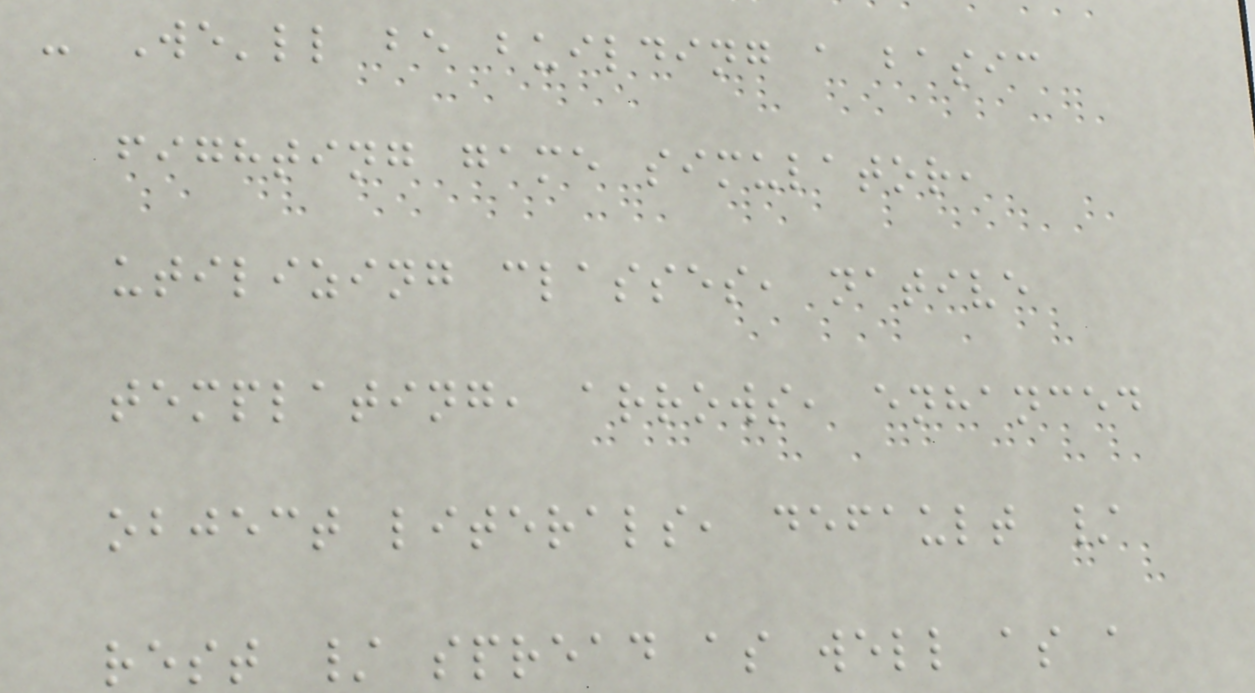- We'll be building a basic
fighting game simulator,
utilizing classes, native
templating, arrows, enhanced
object literals, default /
rest / spread as well as a
